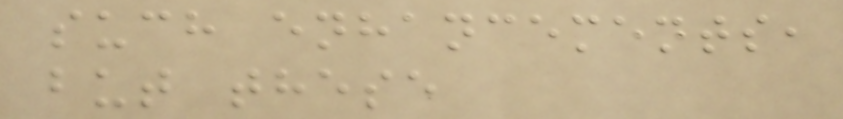such enhancements,
but these
